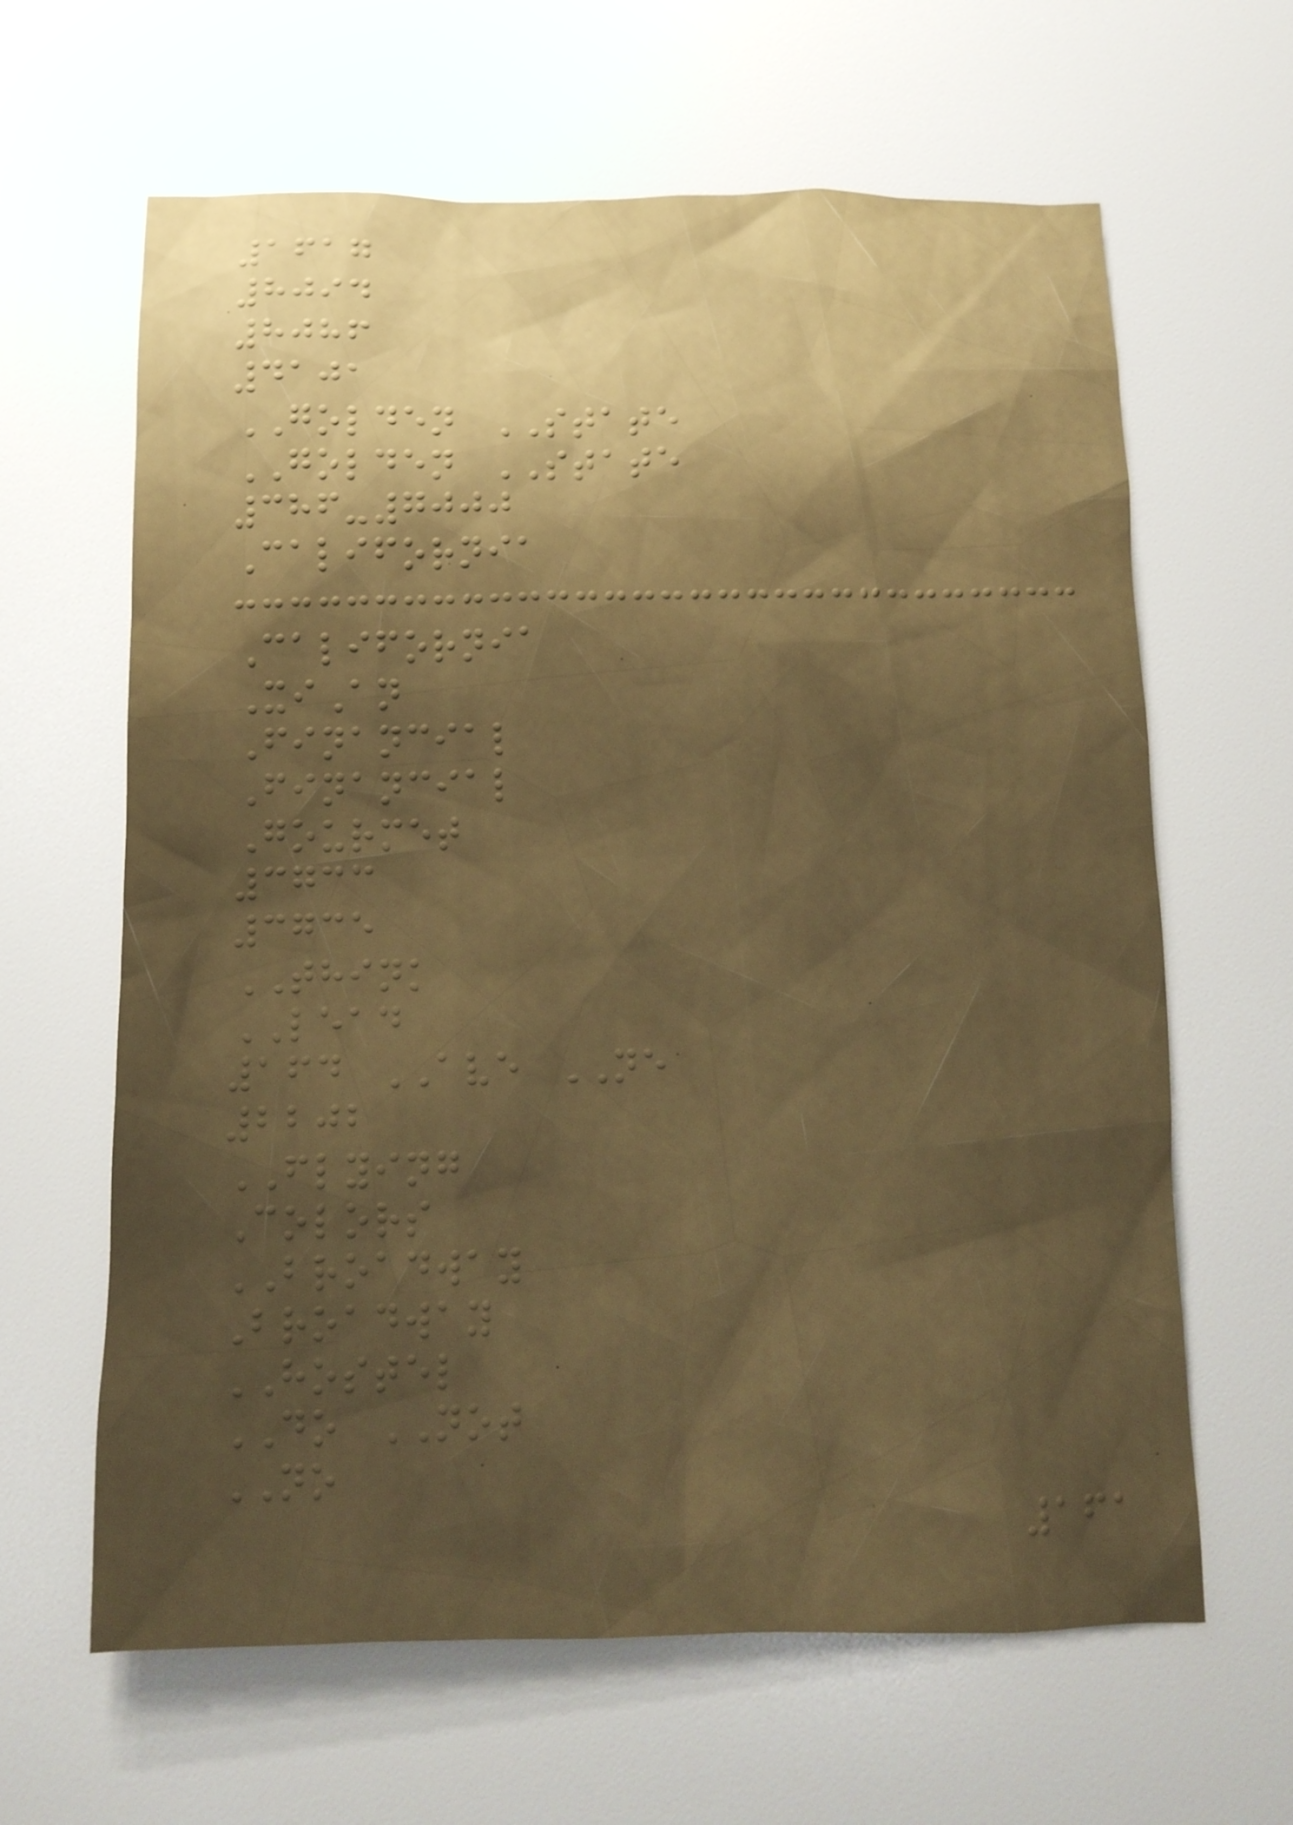1617
8094
8086
4101
GOLDEN STATE
GOLDEN STATE
386-7000
California
California
XiAn
Financial
Financial
Gourmet
3733
3735
THINK
LEAD
164 AVE NE
2202
FLYING
Colors
BROADWAY
Broadway
HOSTEL
DO NOT
NO
161
